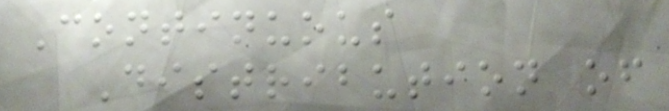Continuous
Distribution of
